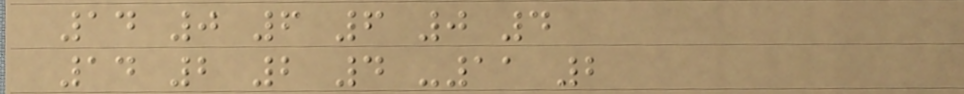14 0 6 6 0 4
14 2 2 4 -11 2
